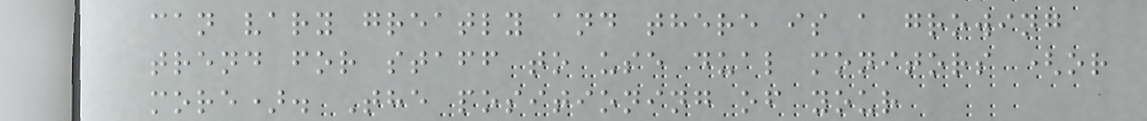can vary greatly and there is a growing
trend for staff to use dual monitors (or
more). The positioning of your
